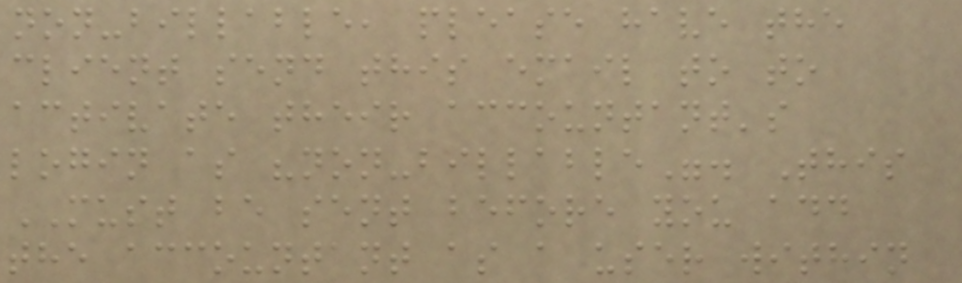non-billable, please have the
client send this email to to
activate their accountant's
login as "non-billable". This
MUST be sent before you add
the accountant as a user within
